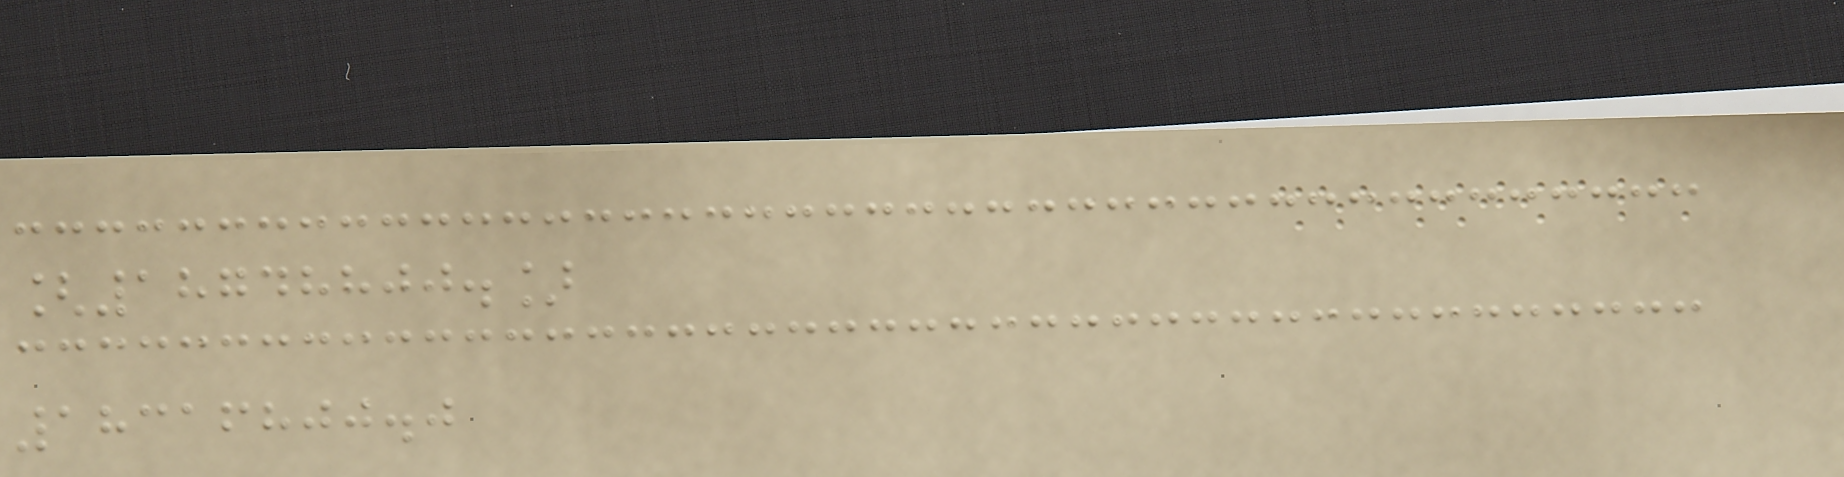[18748800.]
18316800.0
